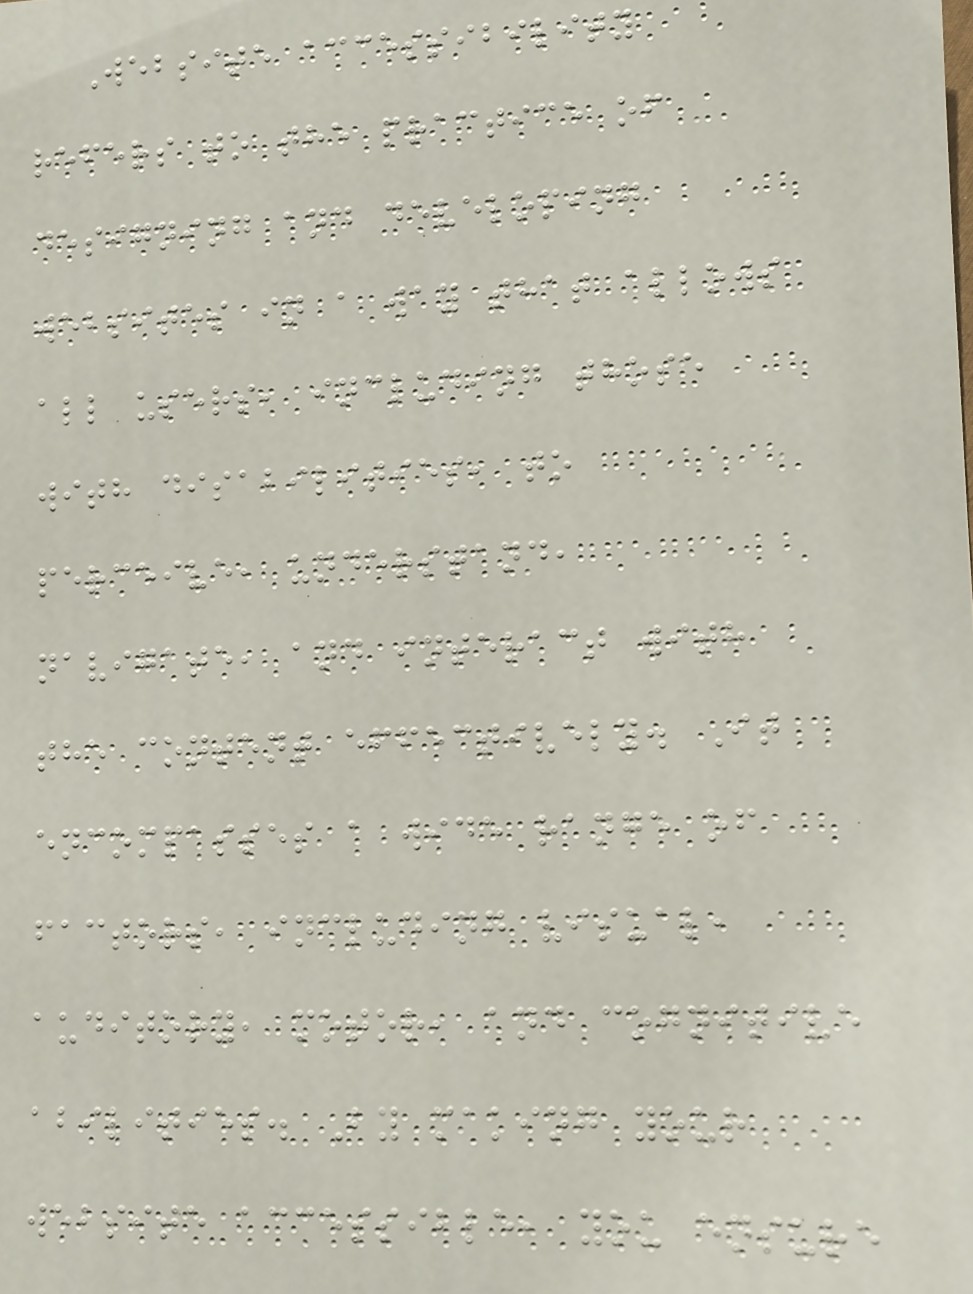Website accessibility
refers to the practice of
designing and developing
websites in a way that allows
all users, including those
with disabilities, to
perceive, understand,
navigate, and interact with
the content effectively. It
encompasses a wide range of
factors, including visual,
auditory, motor, and cognitive
abilities. By making your
website accessible, you ensure
